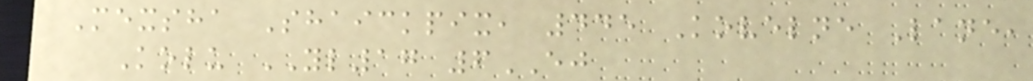Mexsha Shaickpix, 445 Kovelne Lane,
Kolu YL17 6EJ
